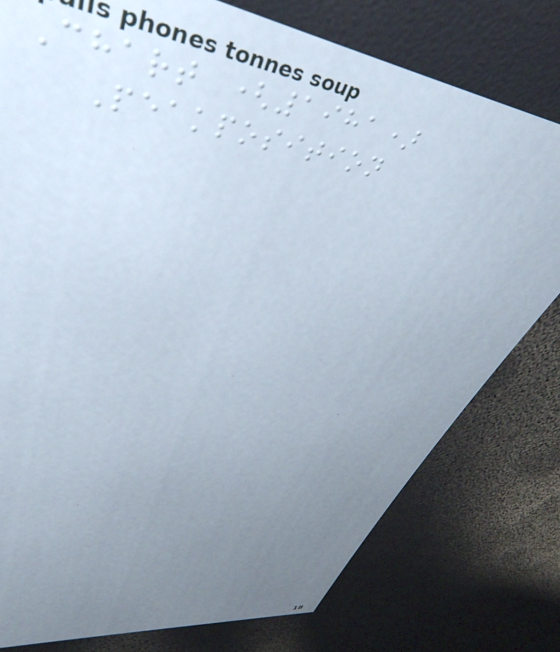Chart (1981)
Peakposition
